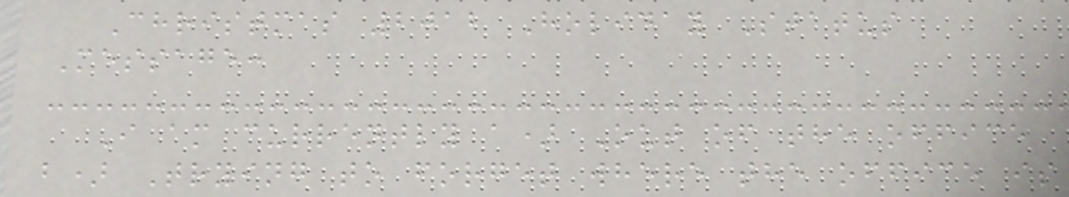Christmas 2012 Holiday Status
Message:
I am currently a) Out of the office
b) Trying to forget where the office is
